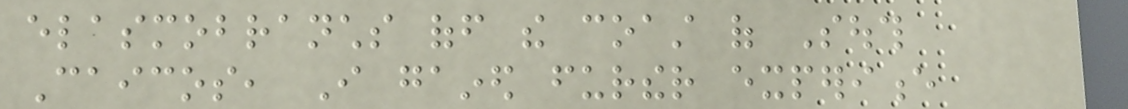elasmobranchs off the coast of South
Caicos, I gained further experience
